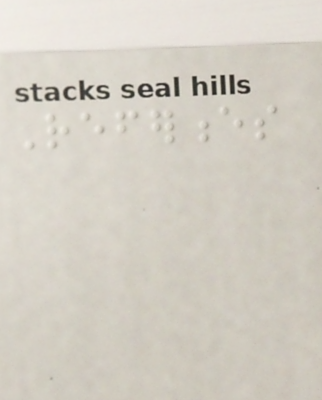References
